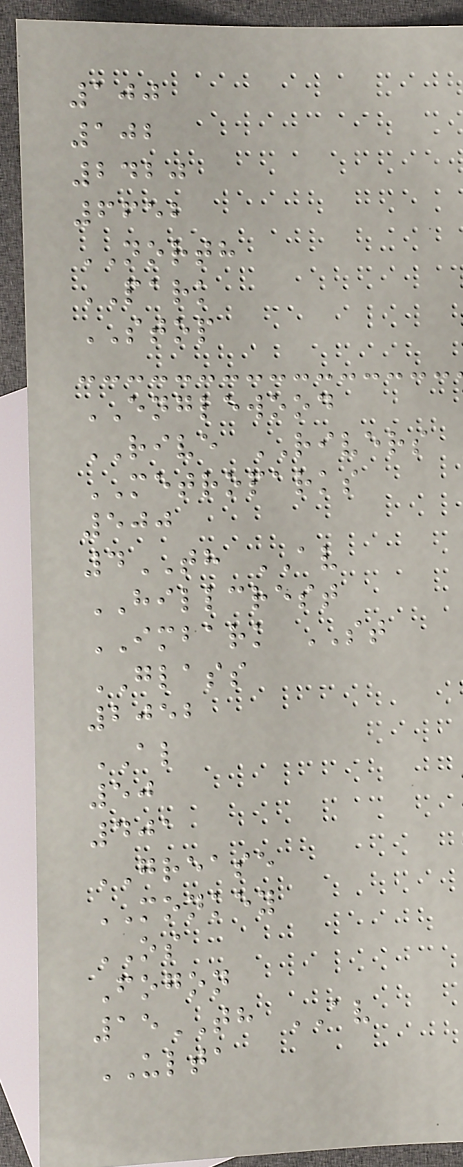100
102
2420
6652
NORTH
PARK
STOP
ENGLEWOOD
RIVE RIVERS
METROPARKS
500
4TH AV
HILLCREST
IMBARK ST
GLASS
2052
AL
50
401
GREASE
MONKEY
OS
Fogon
15TH AV
ULTA
